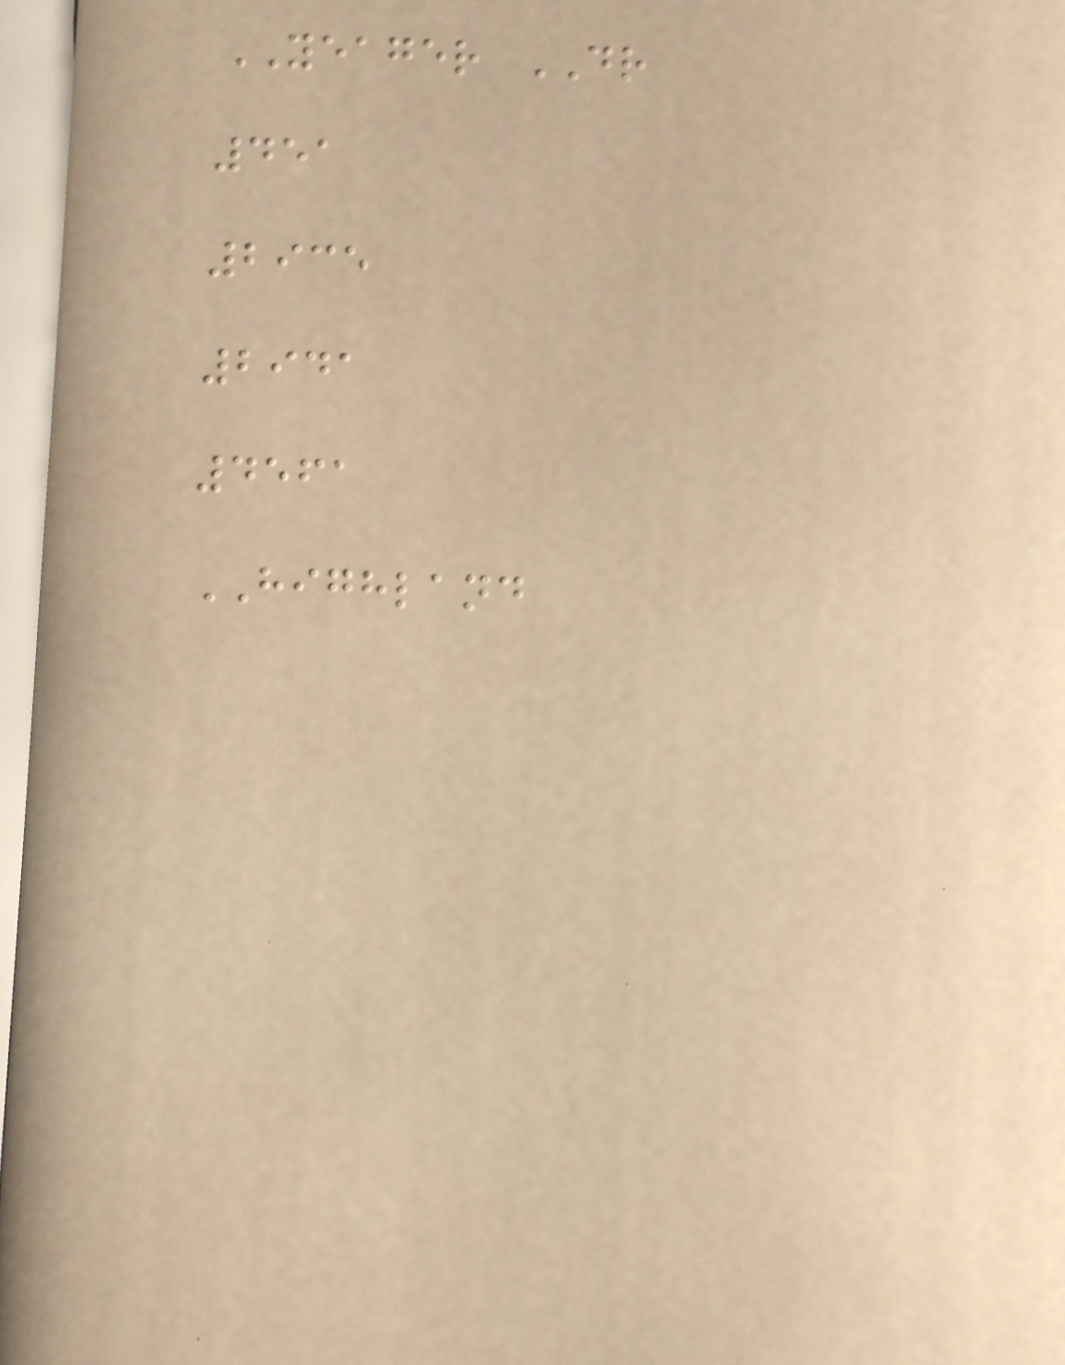YEAGER DR
451
2935
2941
4561
HIGHLAND
